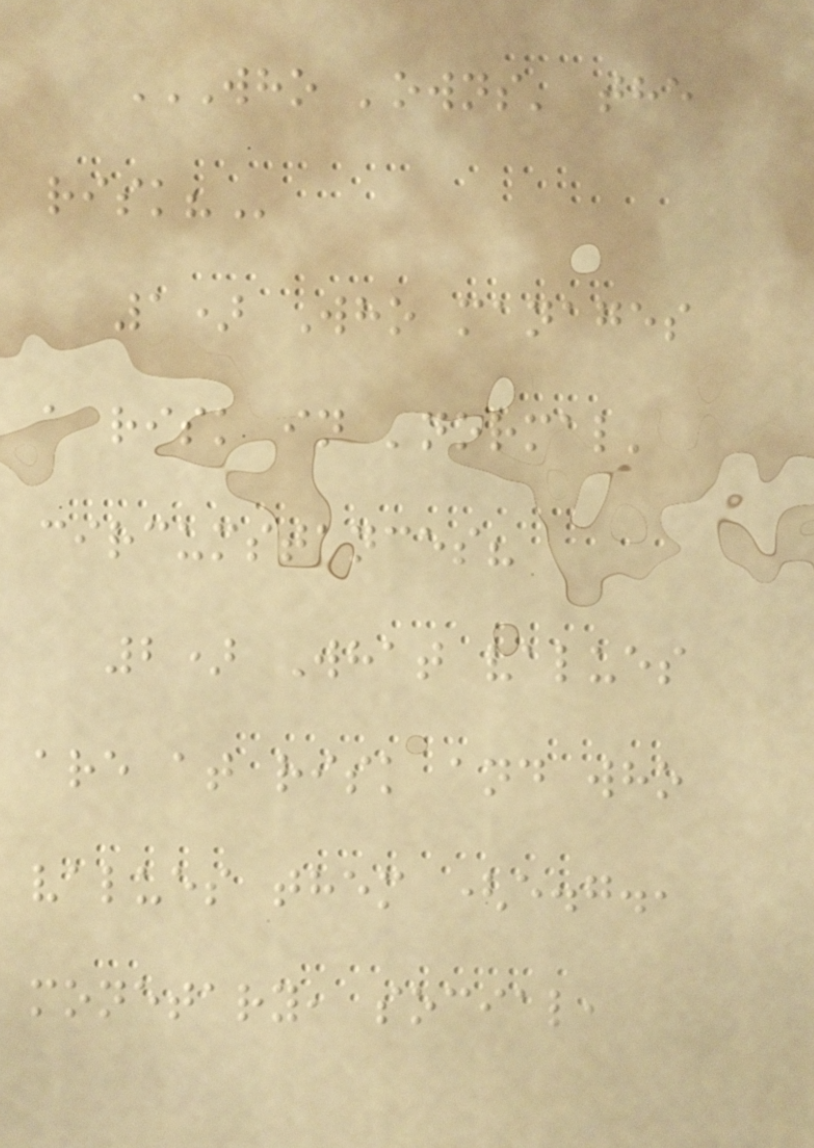WHO 'OWNS' THE
RISK?
1) Who manages
a risk in 'normal'
circumstances?
2) What values
are at risk and who
values them (e.g.,
monetary, social,
